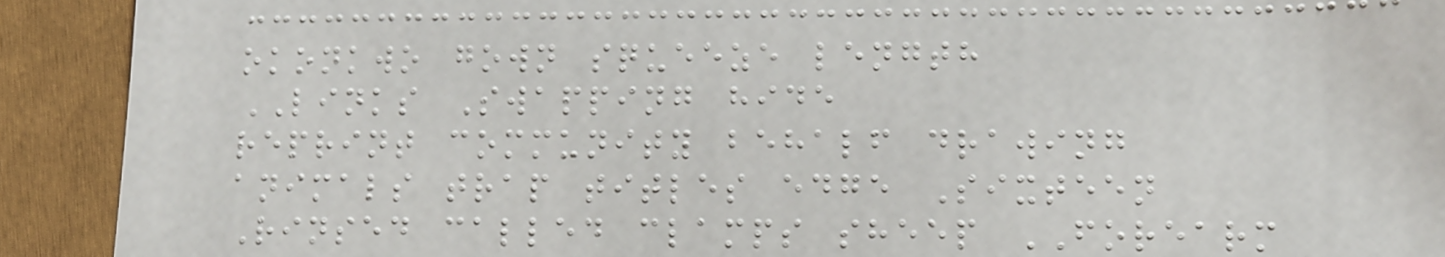okonkwo gown squeeze length
LINKS Swapping hide
reprint community behalf drawing
animals trap titles edge Sixteen
Rinsed called clamps sheep FOREARM
